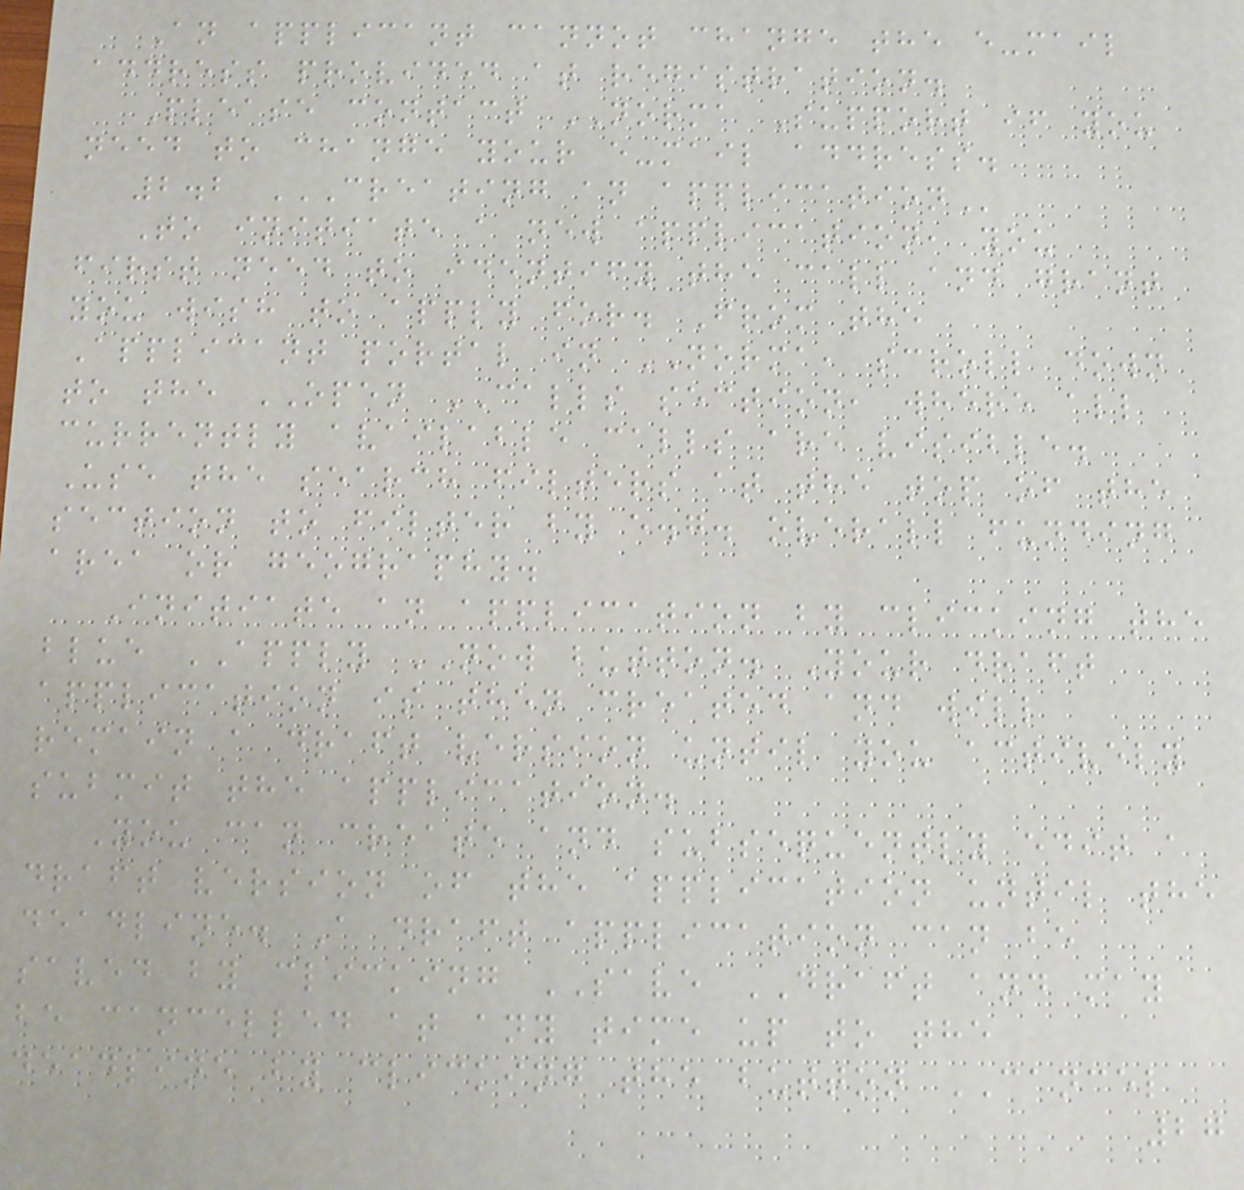An applicant cannot change the e-mail
address provided at registration.
Please contact NORMA Support if you
need to change your e-mail address.
2.2 CREATING AN APPLICATION
To initiate a new application, you
first need to identify the call and grant
you wish to apply for. From the
Applicant portal in NORMA, scroll down
to the OPEN CALLS section, where all
currently available calls are visible.
Use the search filters at the top of the
section to filter by e.g. overall funding
area or geography.
Initiate an application by clicking the
blue APPLY NOW button. Your draft
application is then created and will
remain a draft version until you actively
submit the application.
You can create and subsequently edit a
draft version of the application until the
deadline. A draft application can be
saved by clicking SAVE DRAFT and may
be cancelled at any time up to the
deadline by clicking the button CANCEL
27
